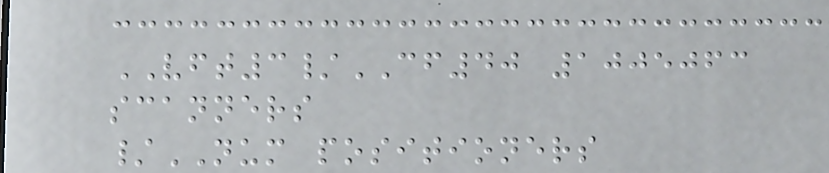VFT3/CF40 1005063
scanners
/NUM positioners
